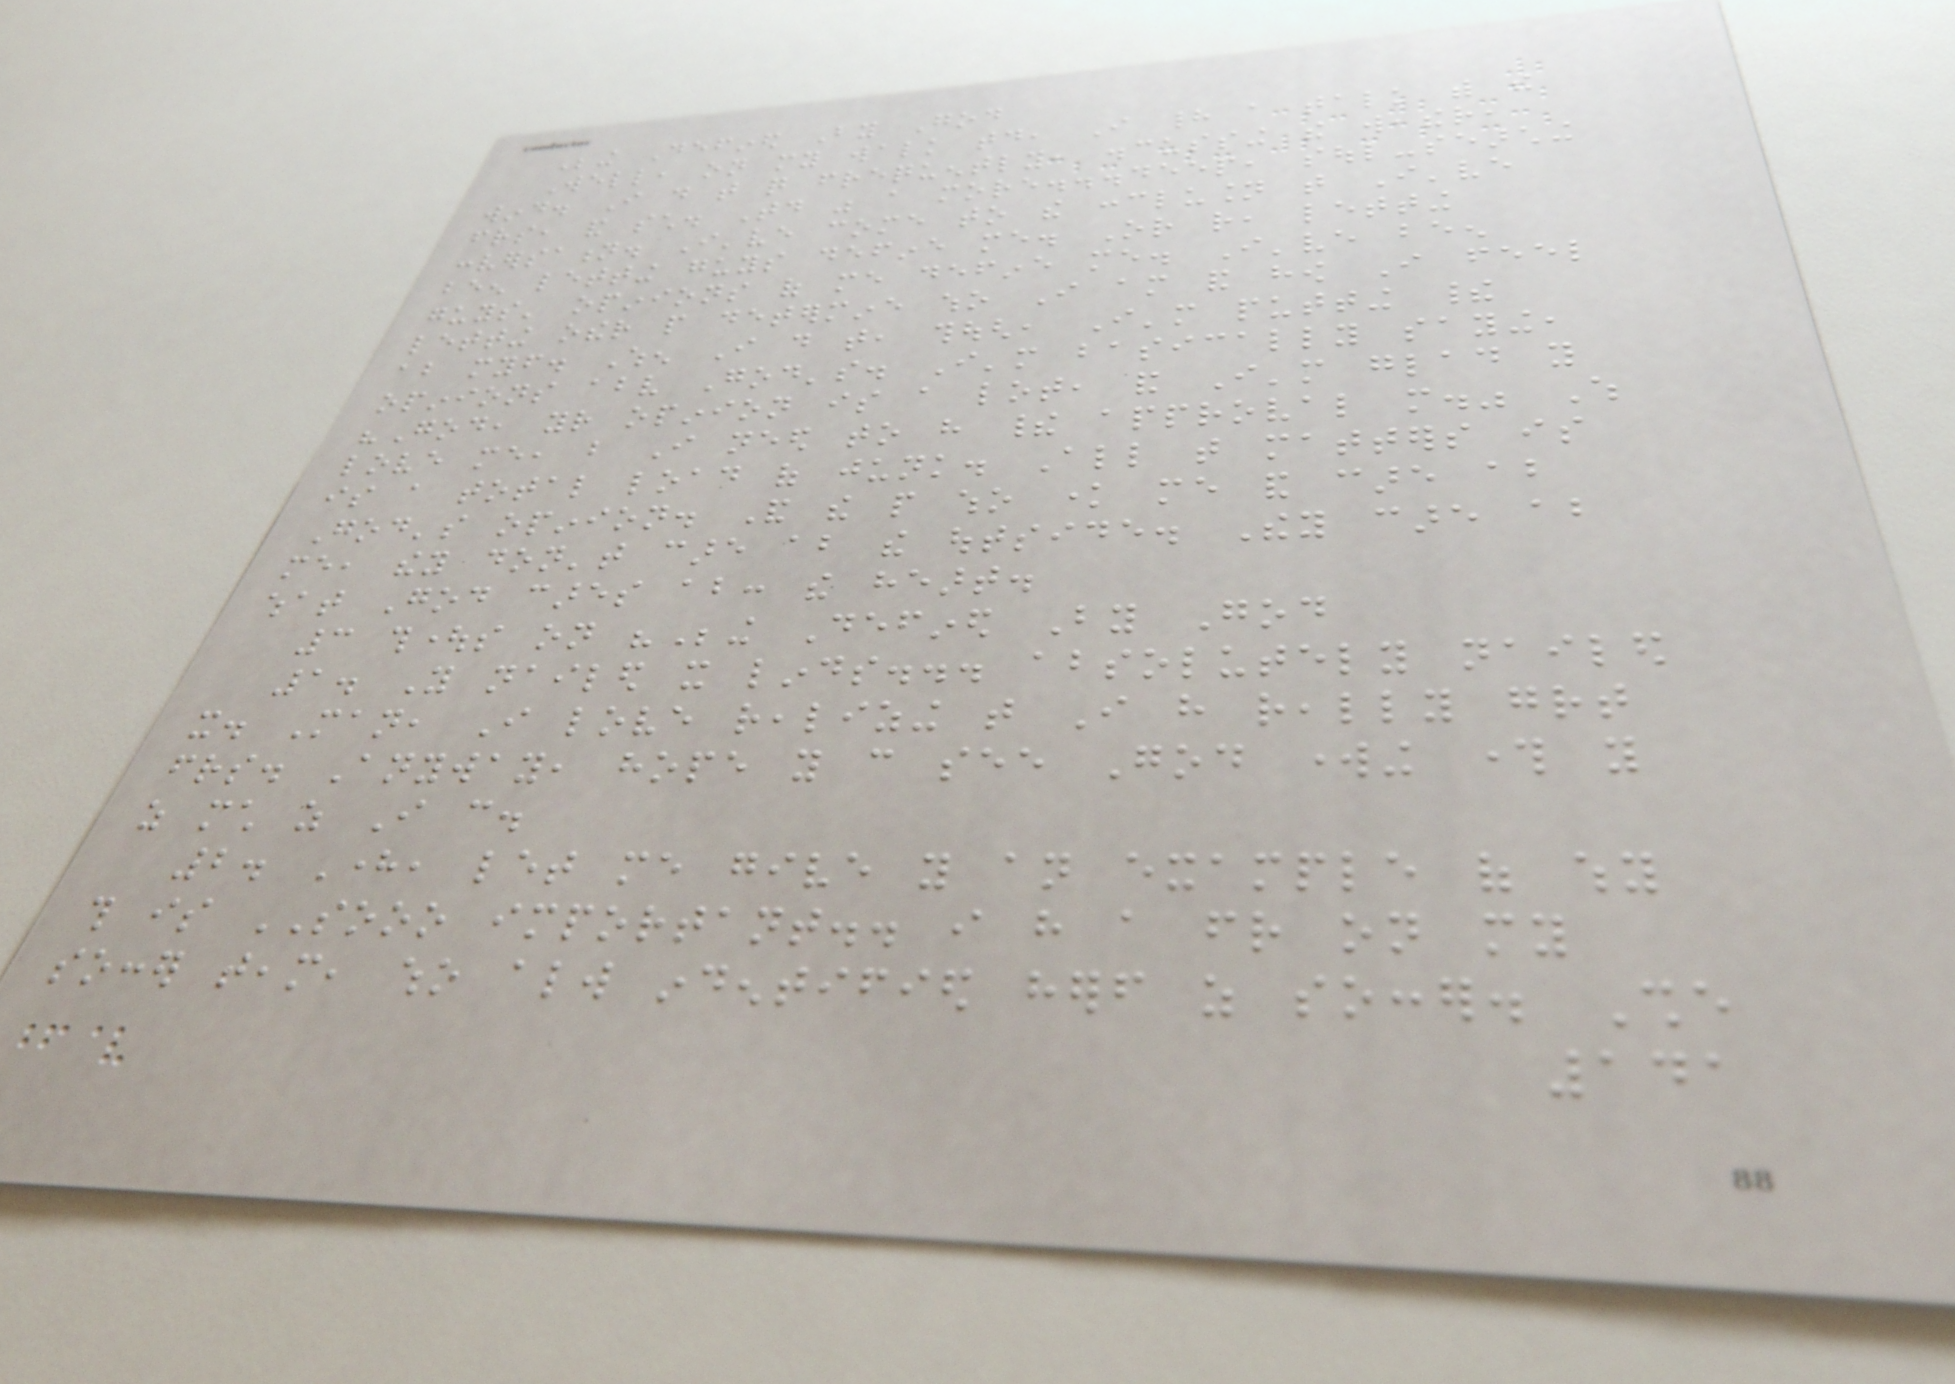Being Defined By God
Well, on my walk today, I had a talk with the
wind. I do that quite frequently, discussing the weather,
friends, and such. Today was a more...deep, soul-searching
conversation. I've come to the conclusion that I've
been letting guys define me. Or rather, letting
guys' opinions of me define me. I've been
letting other people determine who I am and how I feel
about myself. When I do that, though, I'm putting their
opinions above God's. I'm basically saying,
"God, your opinion is a lot, and I'm glad you
love me, but I need to have their approval more." Which
is a total load of junk. All that matters is
God's opinion. And the people who know me and care about
me, they don't care about the outside. They care about
what God cares about: the heart.
3 thoughts on "Being Defined By God
1. You nailed it linds... absolutely nailed
it. Man, I love realizing that I have really great
friends. Anyway, hope you can see God working through you
as much as I can.
2. Here, let me give you an example of why
this is SOOO important.. i have a friend on my
soccer team, who always indentified herself as soccer. She
141
